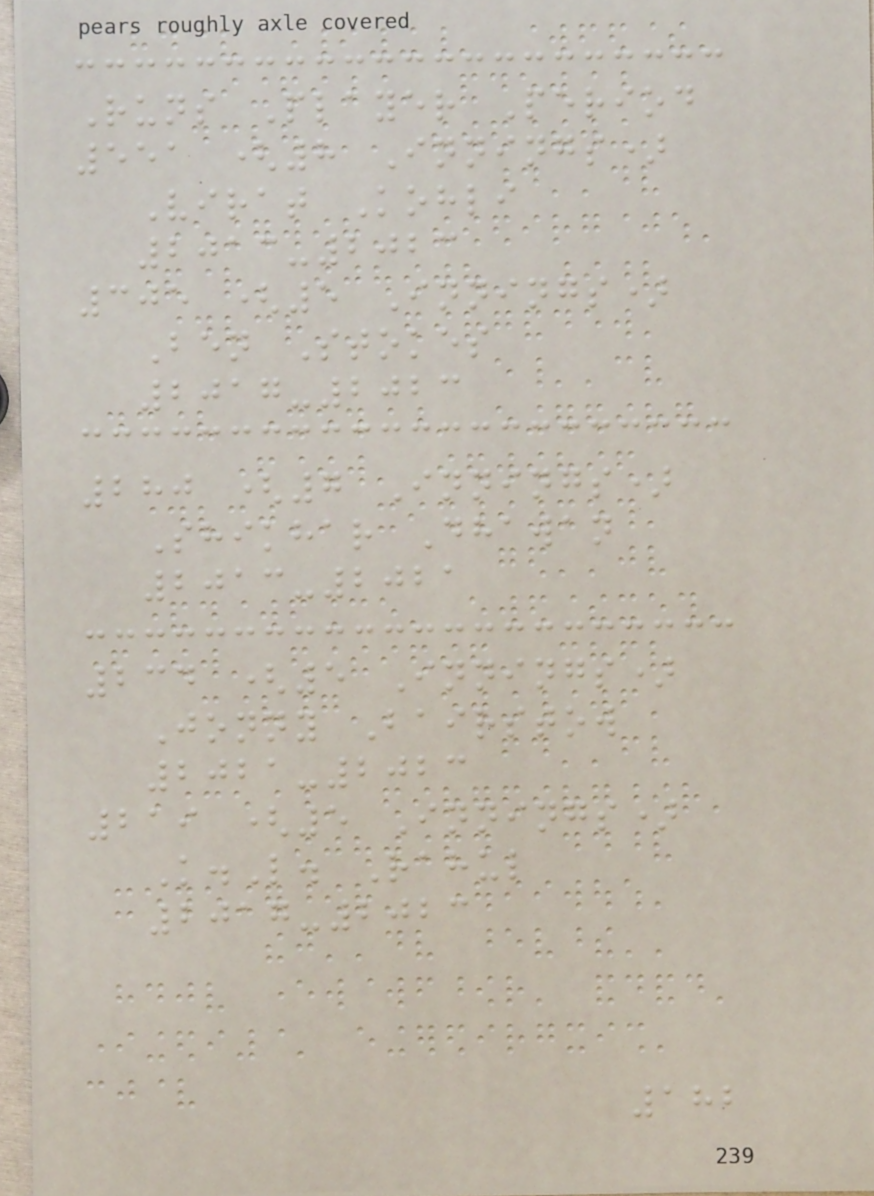Runs Player Period
551 (8 Innings)
Virat Kohli
2013-2023
305 (5 Innings)
Ben Stokes
2017-2023
280 (7 Innings)
Shikhar Dhawan
2013-2021
234 (5 Innings)
Jonny Bairstow
2021-2023
219 (5 Innings)
K.L. Rahul
2017-2023
182
